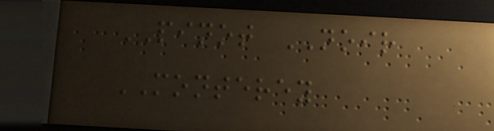PINOT NOIR
MONTEREY
